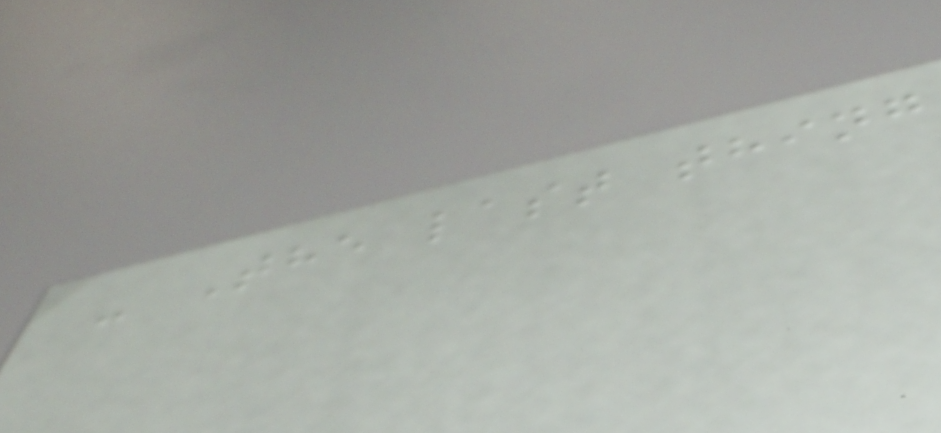- The last thing
